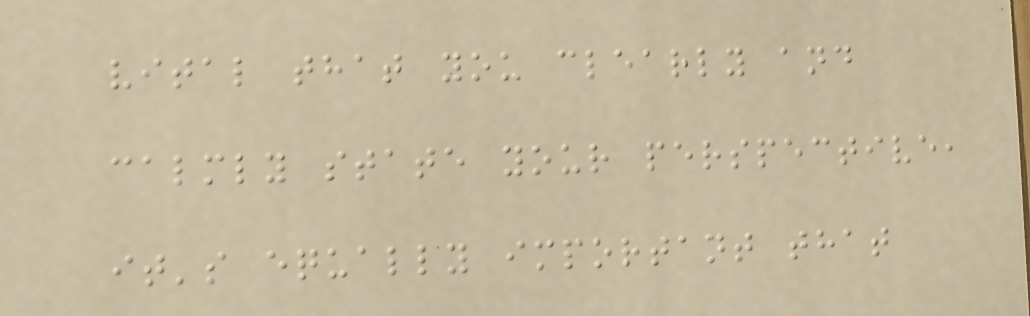vital that you clearly and
calmly state your perspective,
it's equally important that
